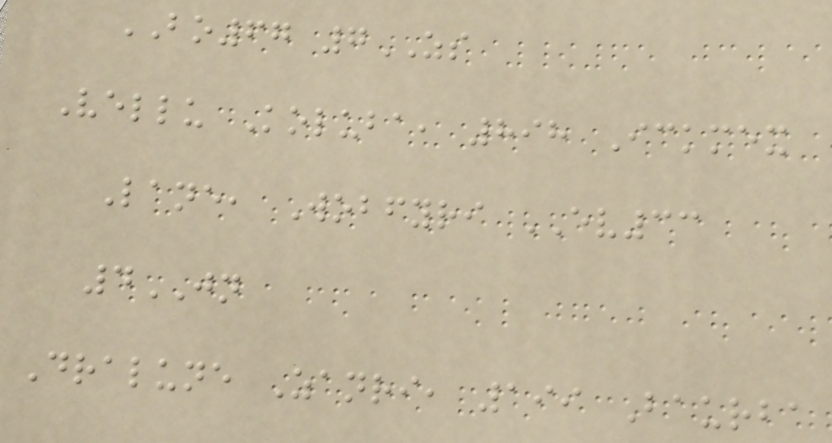BO67 7ZS
Vellu Koluba, 898 Ickmex
Lane, Wobfyri EV33
4JN
Dralune Zanri, 199 Baurba
